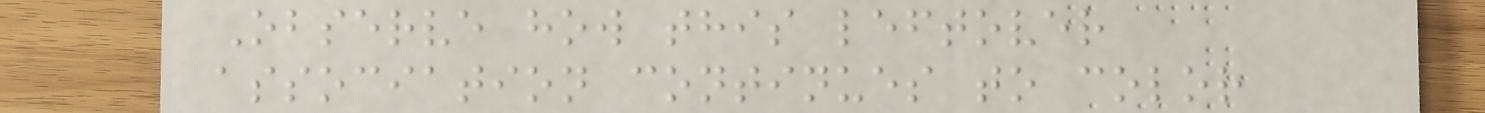Observe how this leftover
association continues to color
